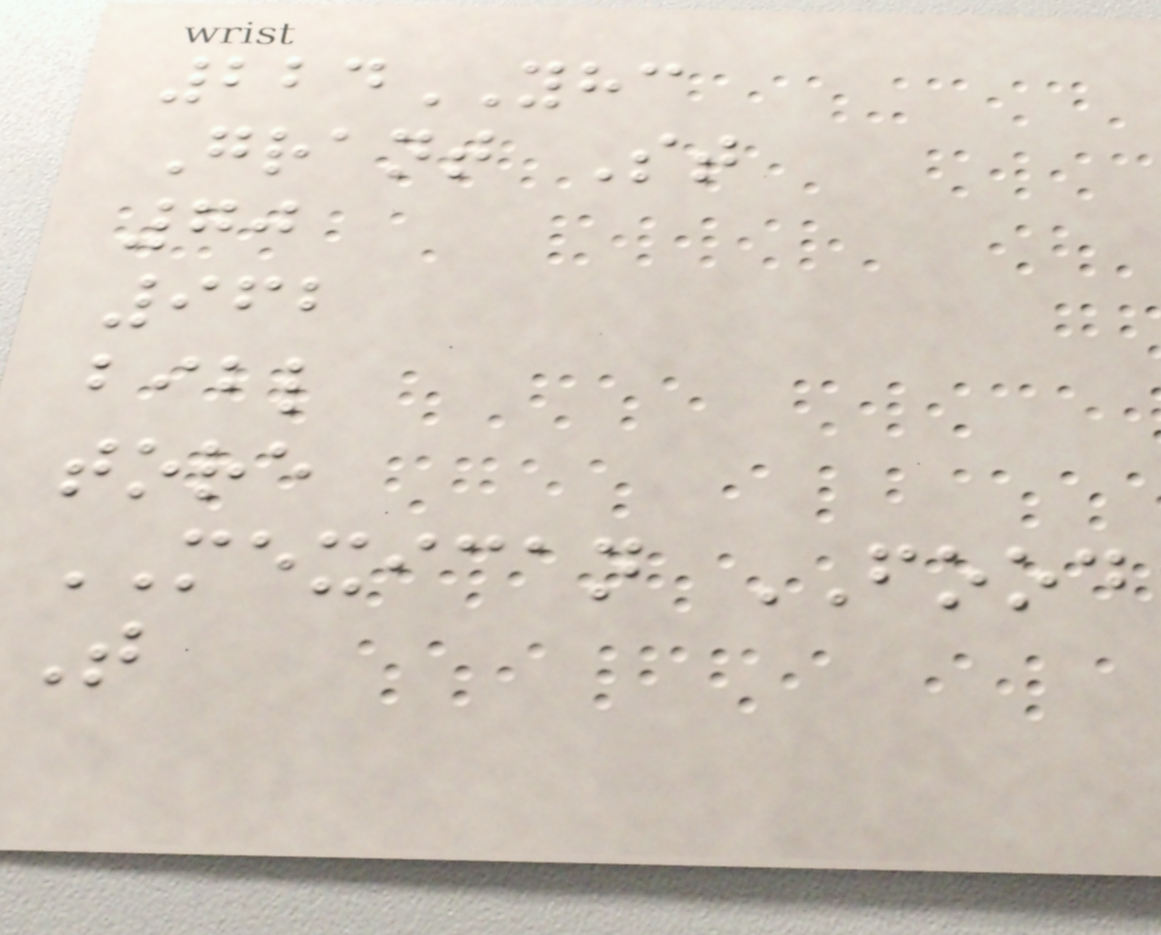224YHC
Grant St
70
962
bibl
tore
MEXICAN FOOD
T
